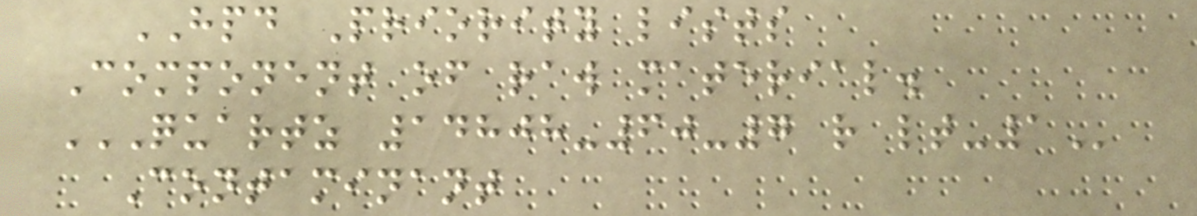HPD Priority lists
Component of raw material.
QUARTZ 14808-60-7 R LT-1
Contaminant
